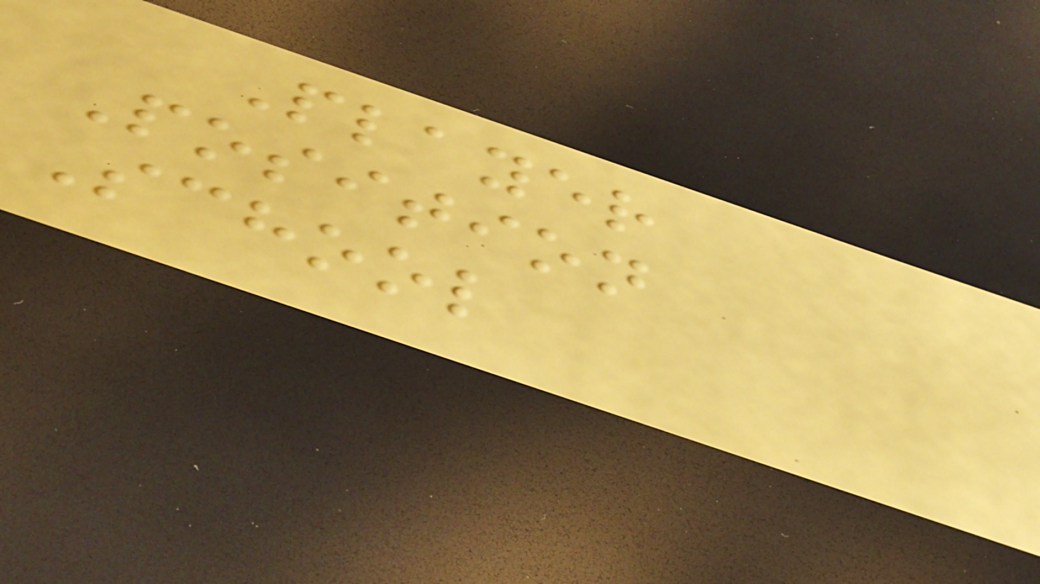Player
Position
School
